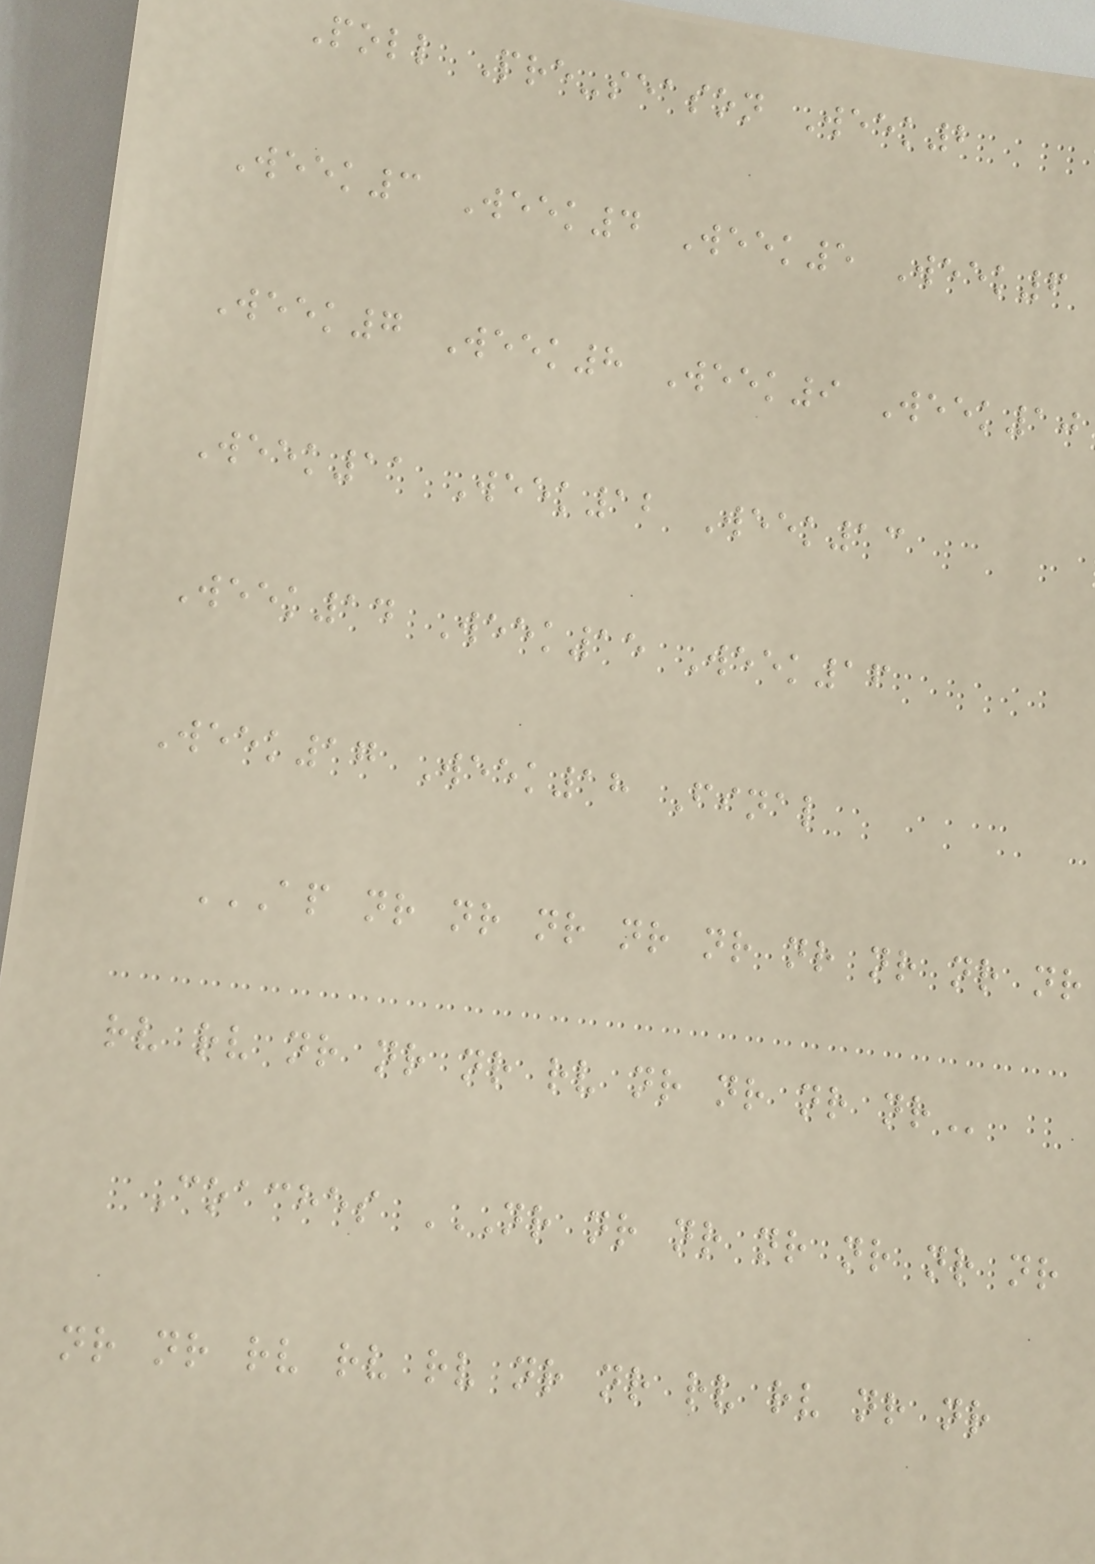Poll Pre-season Week2
Week3 Week4 Week5 Week6
Week7 Week8 Week9 Week10
Week11 Week12 Week13
Week14 Week15 Week16
Week17 Week18 Final
AP NR NR NR NR NR NR NR NR NR
RV RV NR NR NR RV NR NR NR NR
Coaches NR NR NR NR NR NR NR
NR NR RV RV RV NR NR RV RV NR NR
